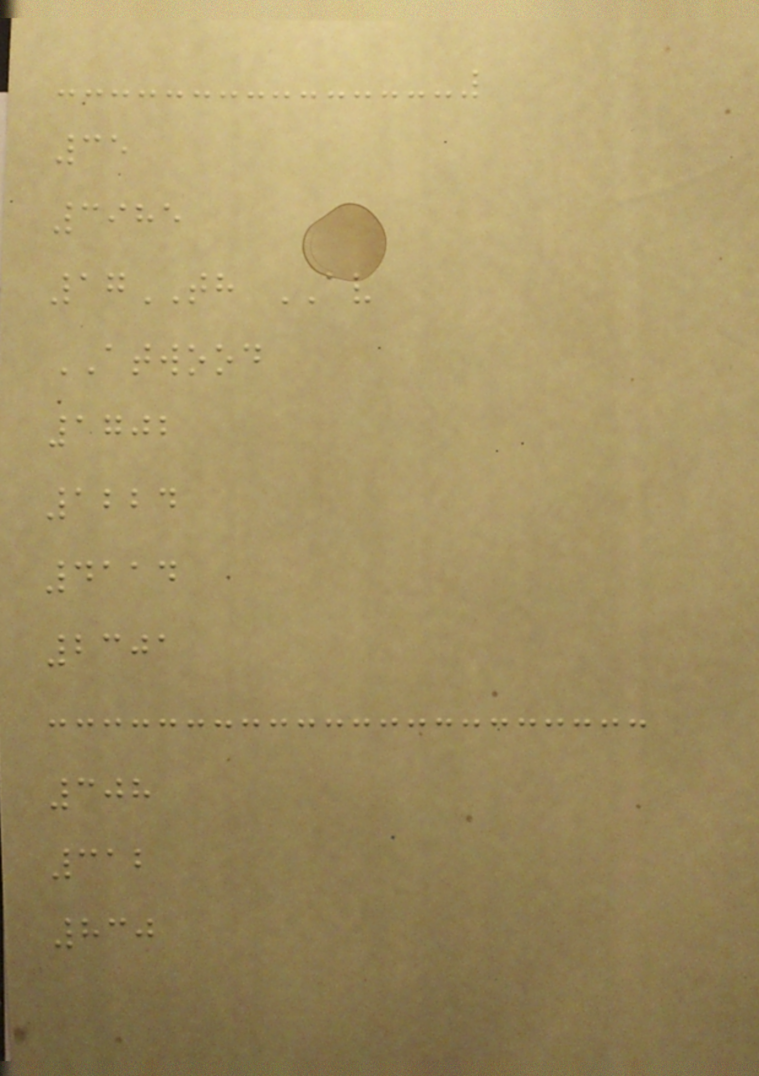35
3985
17TH AV
ATWOOD
1702
1224
4114
2301
308
312
830
